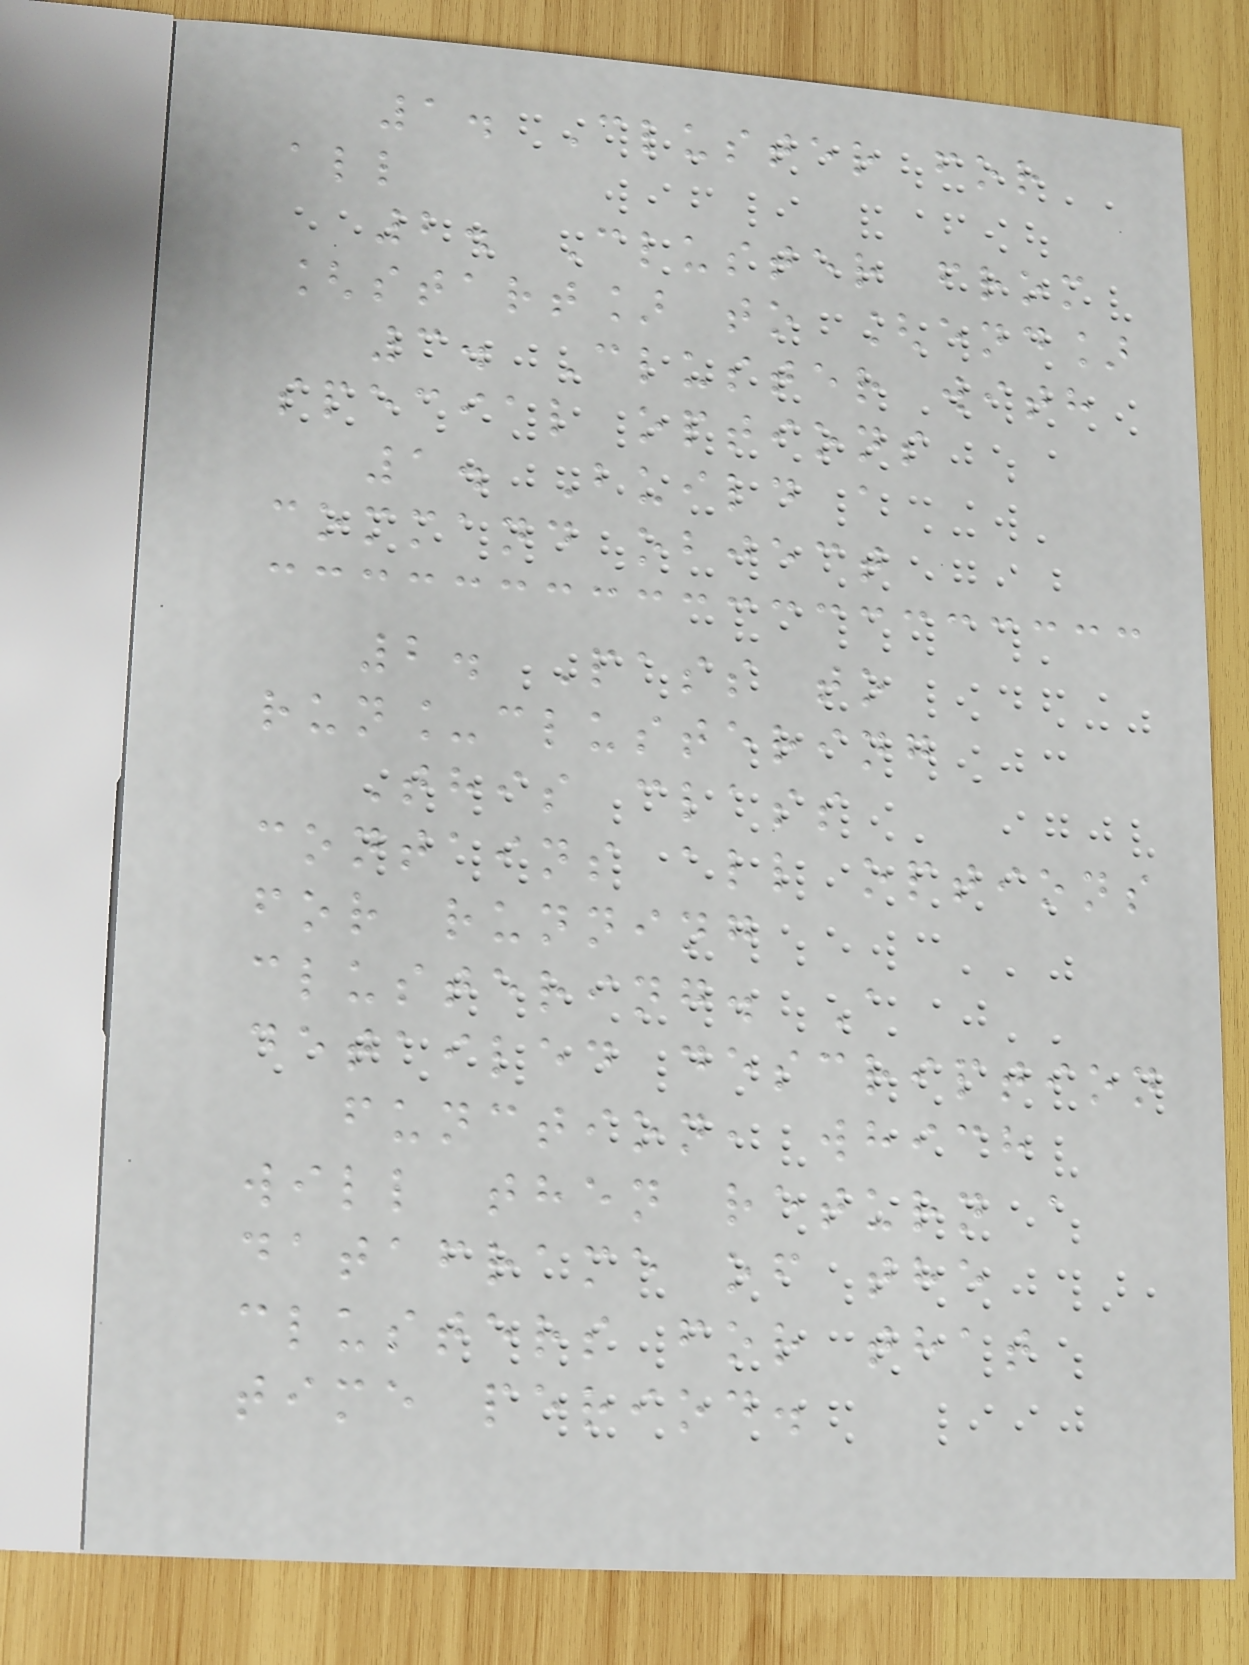1. Cluster for
all
2. Cluster from
[start] to [end]
3. Cluster with
special options
1. Build a
command object
2. Pass to
run_clustering
This class
contains all options
for running
clustering. A
detailed description
function, which
will then return a
dataframe of the
clusters for that
time period.
